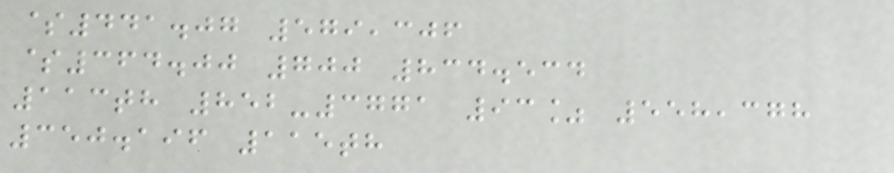$441.07 579,306
$364.00 700 834.534
113th 852-3771 93% 558,378
350.196 115th
